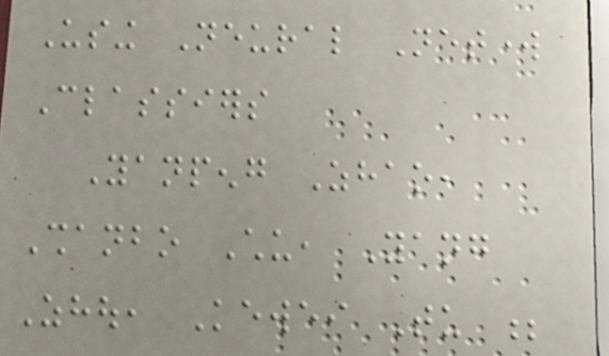Using Neural Network
Classiers
Yanpeng Zhao,
Shanbo Chu, Yang
Zhou, Kewei Tu ;
